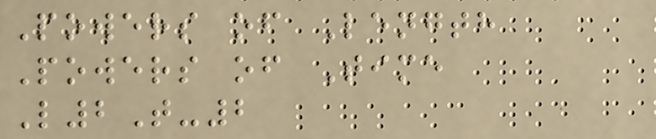Powers of Length
Powers of Time
L2T-2
